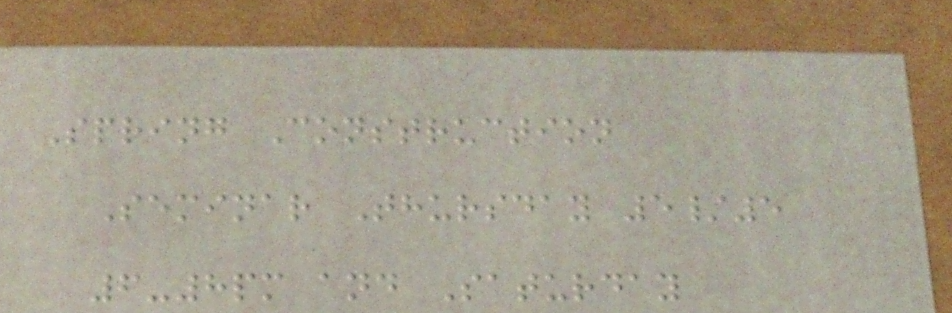Spring Construction
Seminar Thursday 5/5
6-8pm and Saturday
